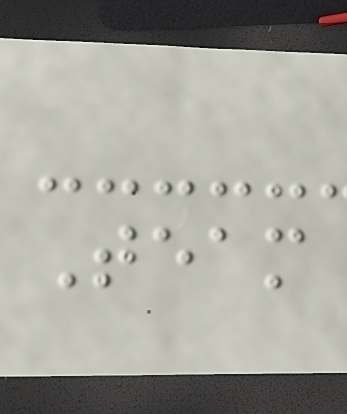Team
